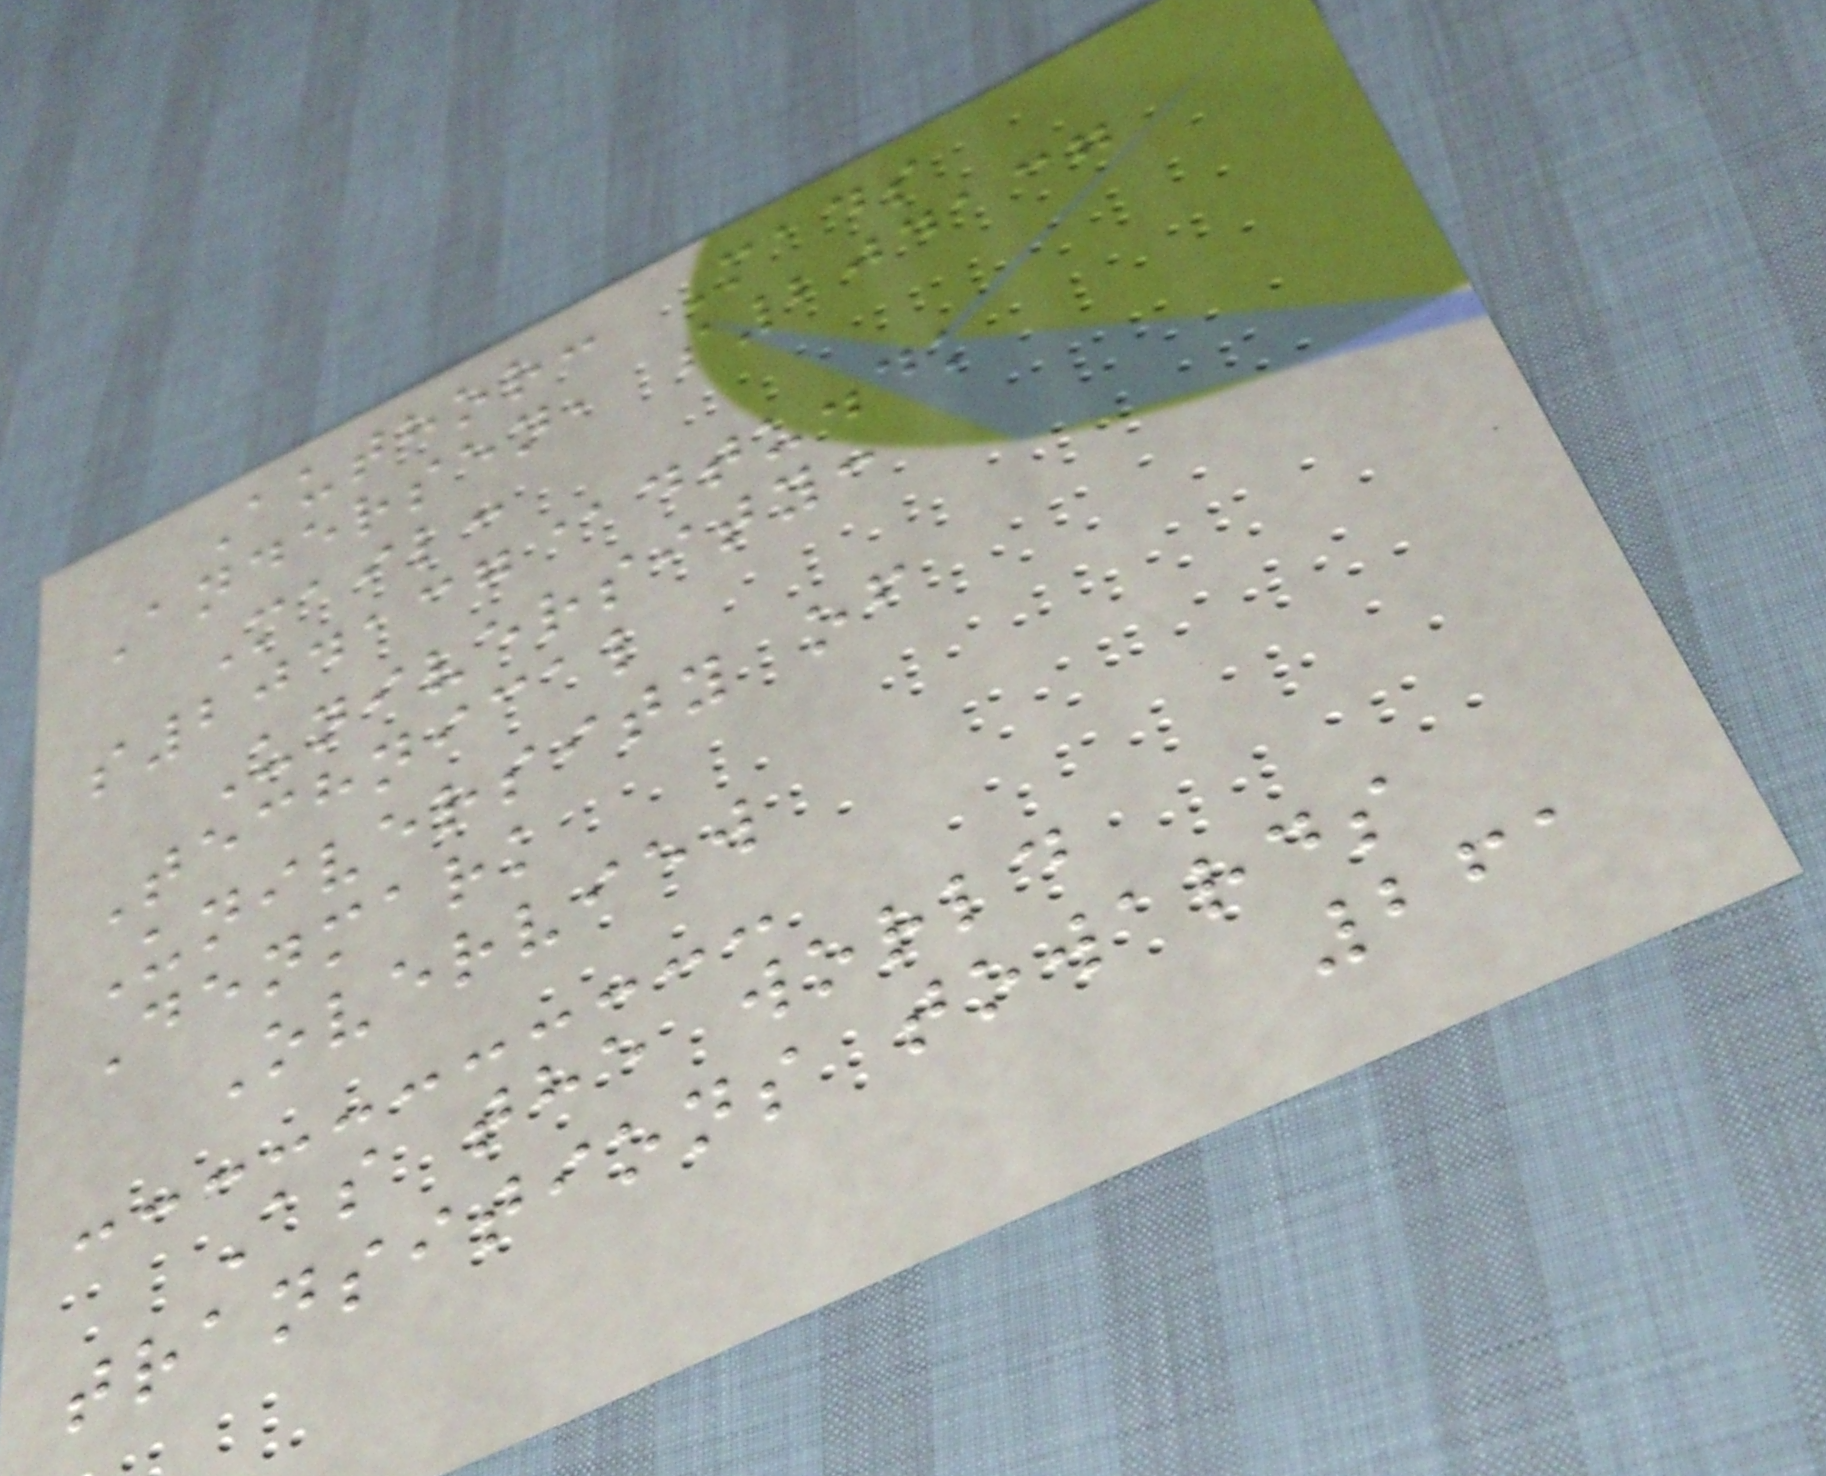Author: Mads
Andersen, s204137
Mail:
s204137@dtu.dk
University:
Technical
University of
Denmark
Overview
As the world
transitions towards
261
